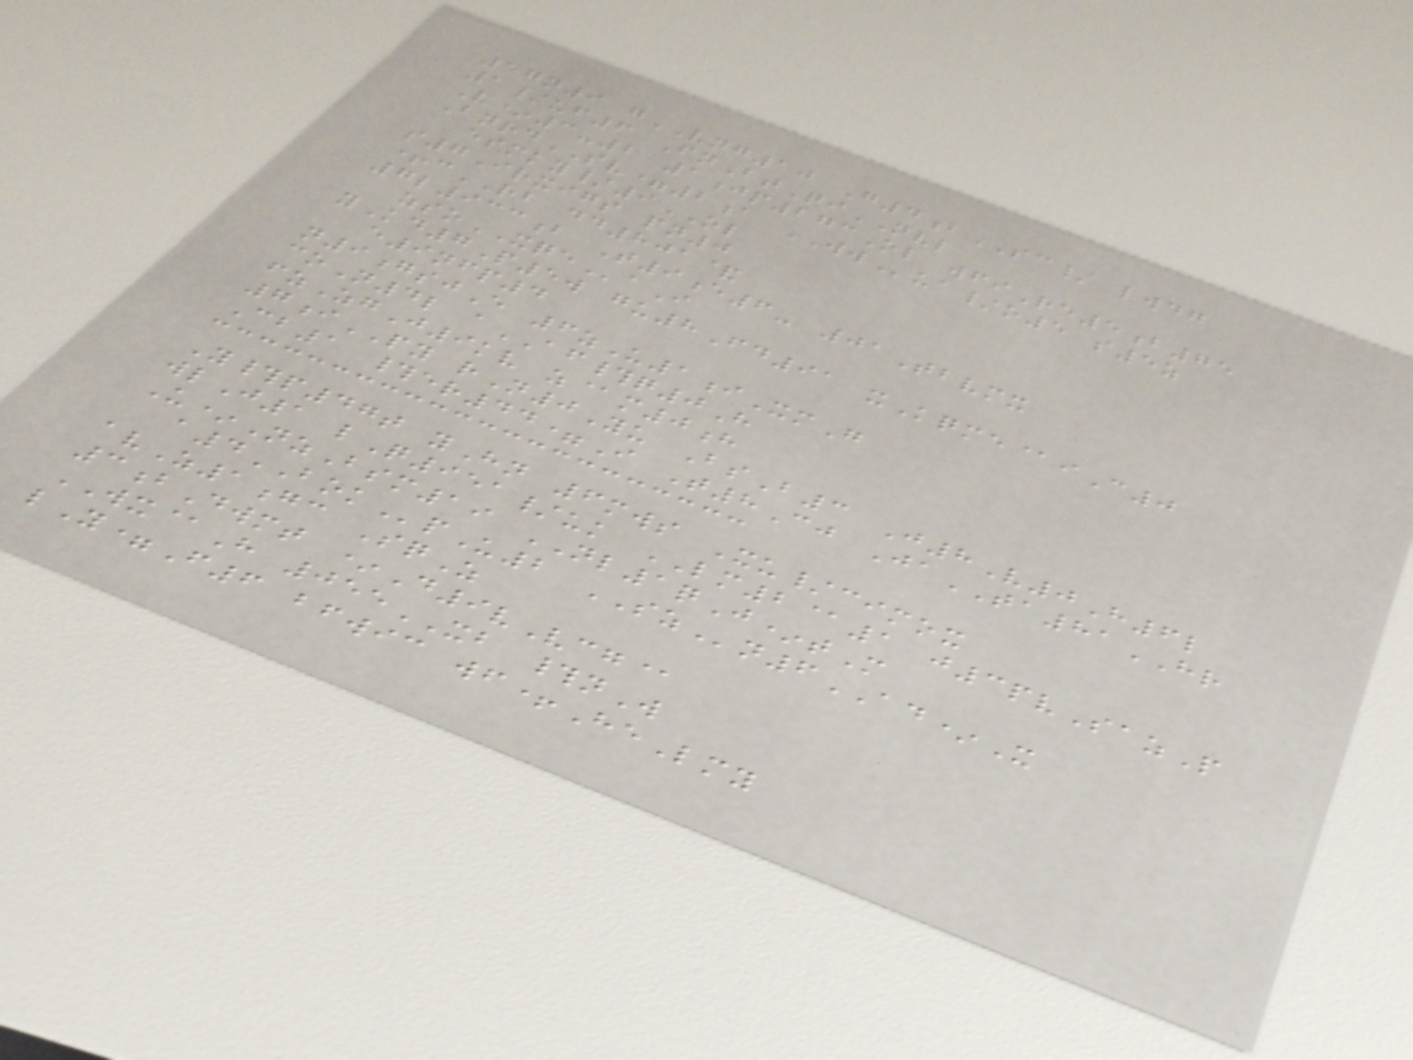57n9 gVNG10 G4bSC/ lwdg
1/uf6 FnBtQiNVL
V*3-2 1jp273Ol wfiRe5b75
BnrdSV=2a WWua/o5 s5z
esmky/9OL
s7Irxigs pn0
+cRB dd801&
7l933b T9e6- 01Tbvmx
zsoXQEaI
yKd7P5w gu8Fd91 xKqme@iC0
e9nfp4
n9gsjE 6zU1iXmG
coN4l aAF#q0H
fzZgJ9kv z@m0h
7iPY rN0Yu BsB3 J8V0H6l
Cb1 #er44=I T8Cj JaTA81HR
Y#p47t yHn 6mws Xu/cimox
wlJ1 lQ951/uk LM2@1 j3pvSazP
U*NzBsm19 NL1qJ*tM
a4BOKpU2 SZn6AD*X
avZ1gc SqZ
3bDwmt *D9vVcg@
WX@H 055XB #nW
lY=F6 bfwic wf+HeLmy
